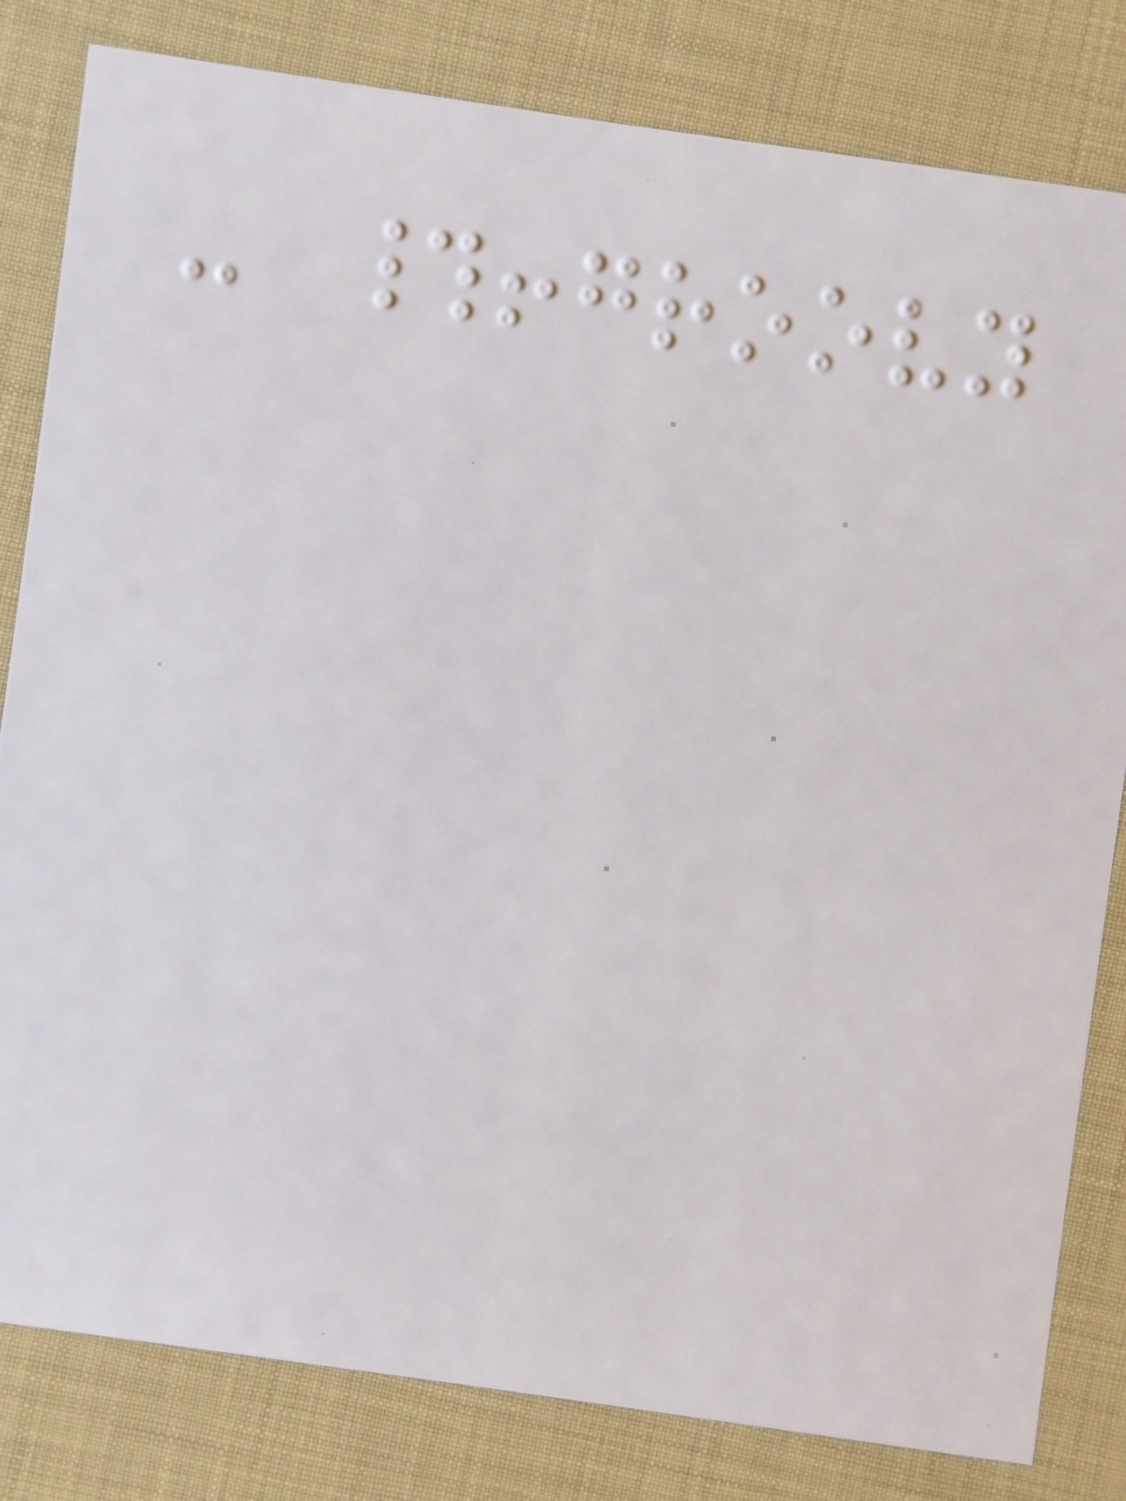- #!groovy
